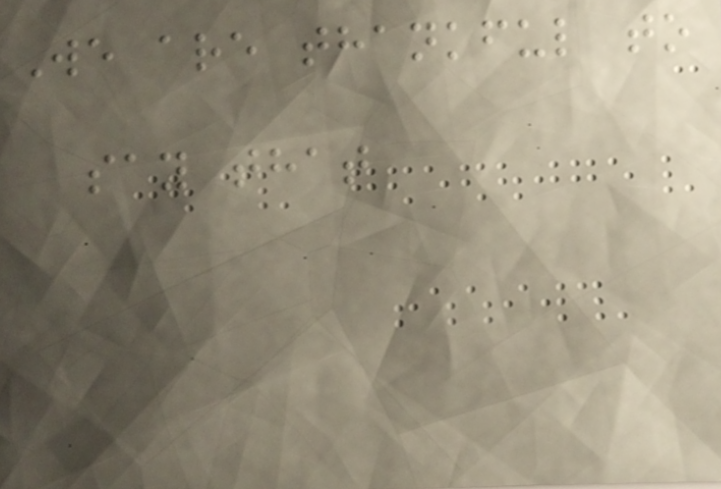We are thankful to
say that
